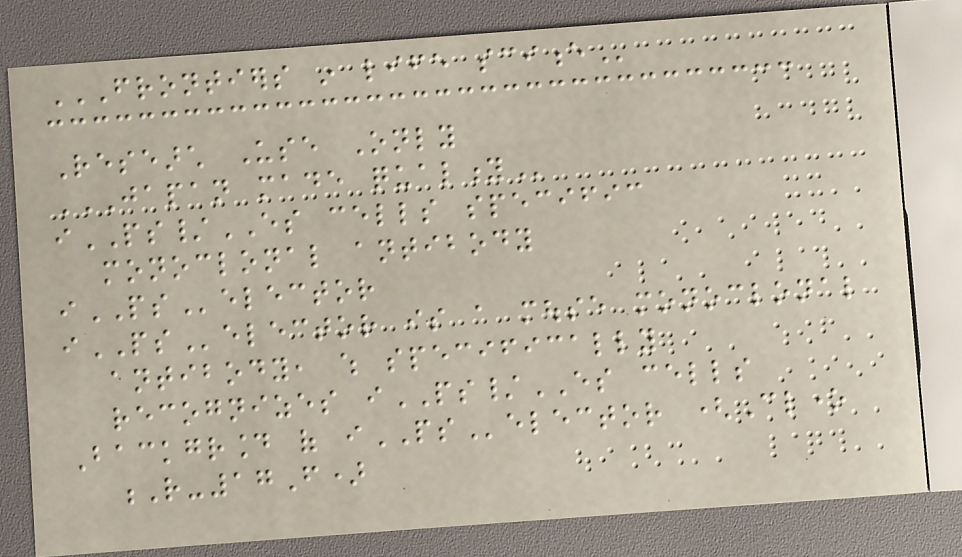FRONTIERS IN LIFE SCIENCE
Research Use Only
JAPAN MADE QUALITY
iPS/ES cells specific
monoclonal antibody
iPSelector
iPSelector is a mouse monoclonal
antibody, which specifically
recognizes iPS/ES cells
Background of iPSelector (Clone
R-17F)
